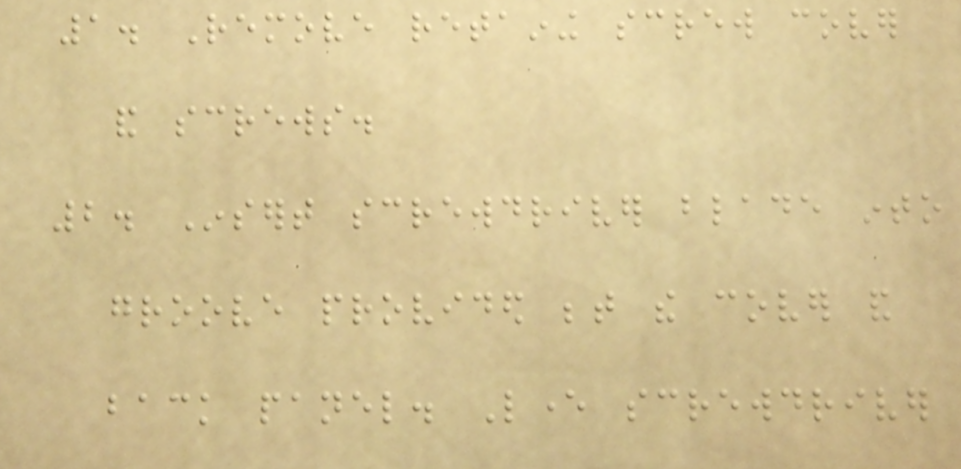1. Remove retaining screw cover
and screws.
2. Insert screwdriver blade into
groove provided between the cover and
back panel. Lever screwdriver
